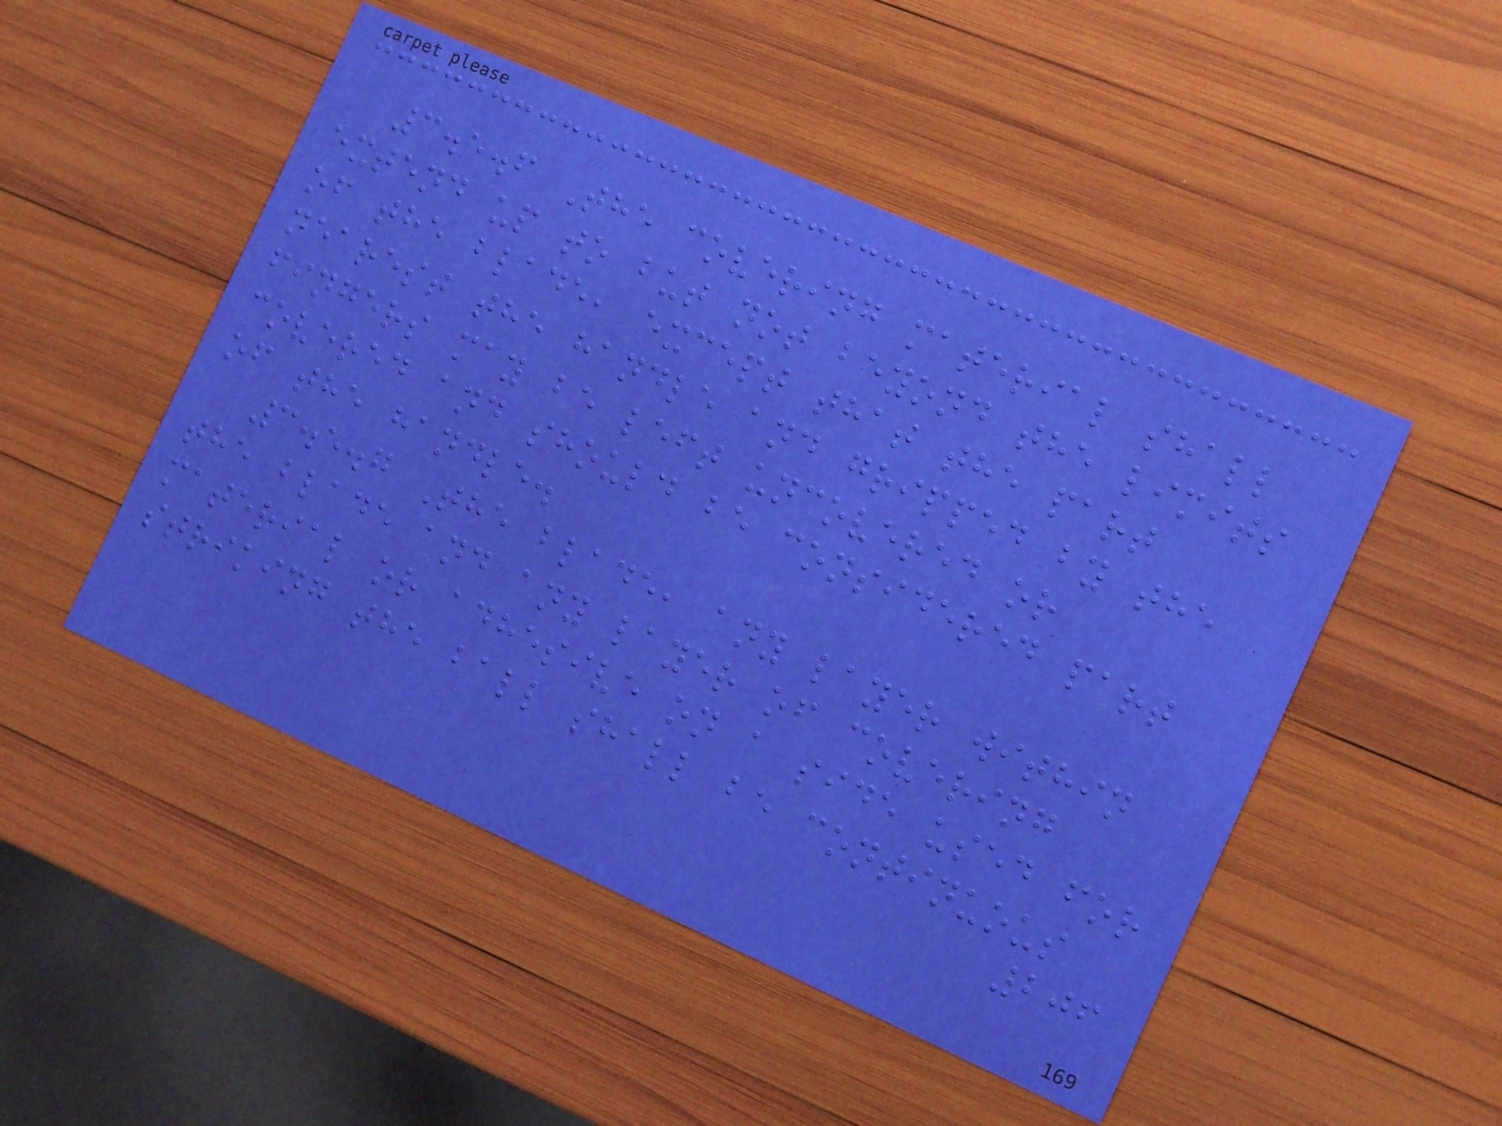3.5.6 The covering material shall
extend up to but not beyond the limits
of the blade, except that the part
nearest the handle and gripped by the
fingers may be left uncovered or
covered and should be considered part
of the handle.
3.5.7 The blade, any layer within
the blade and any layer of covering
material or adhesive on a side used for
striking the ball shall be continuous
206
